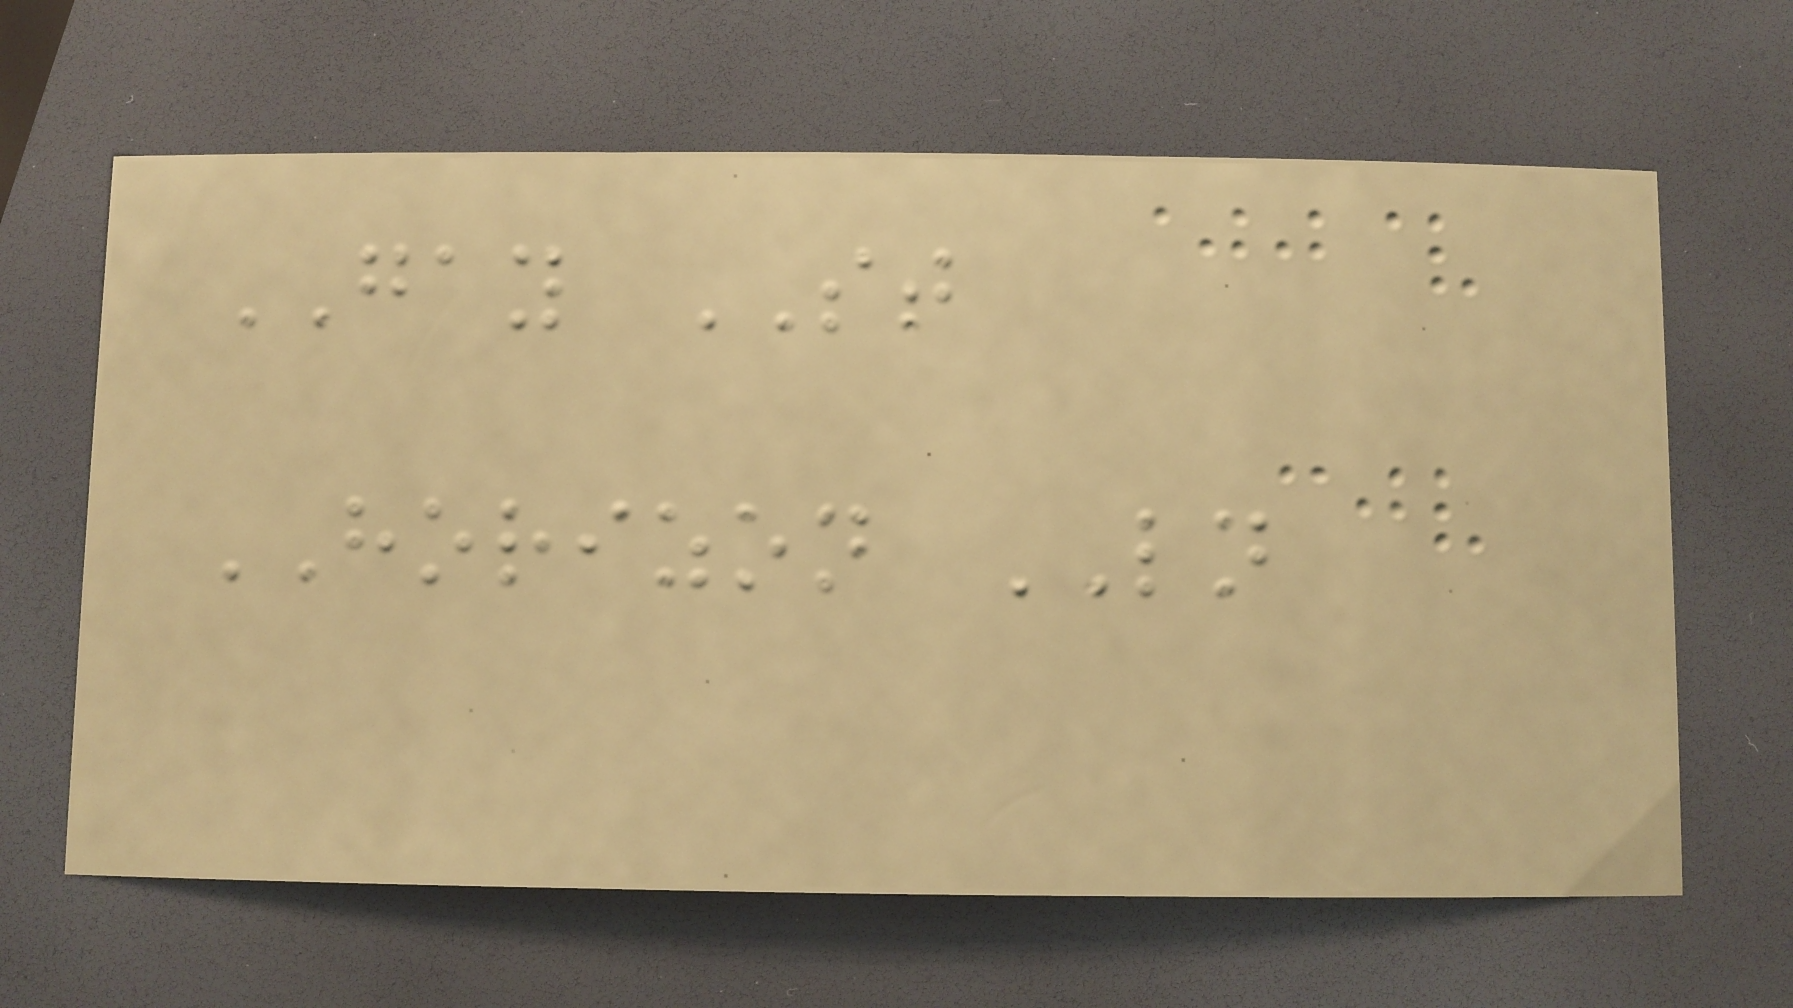GAY ST
HORIZON LN
